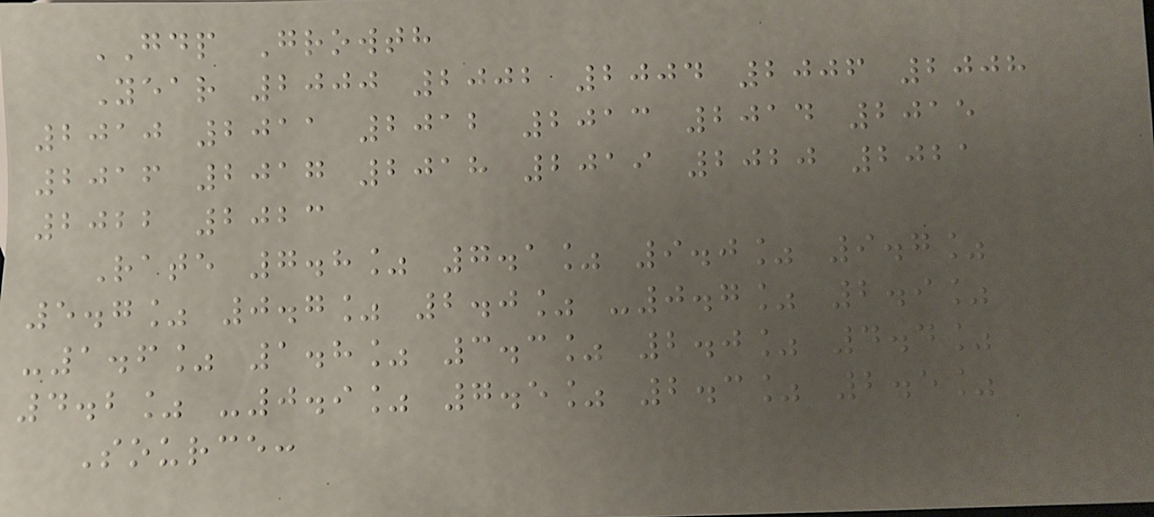GDP Growth
Year 2000 2002 2004 2006 2008
2010 2011 2012 2013 2014 2015
2016 2017 2018 2019 2020 2021
2022 2023
Rate 7.8% 7.1% 9.0% 9.7%
5.7% 0.7% 2.0% -0.7% 2.9%
-1.6% 1.8% 3.3% 2.0% 4.4%
4.2% -0.9% 7.5% 2.3% 2.5%
Source:
